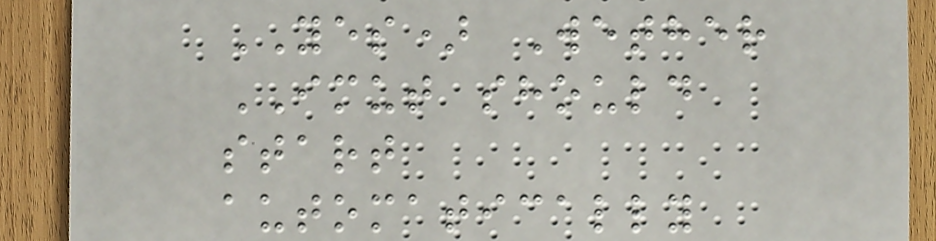YES) Wether
IMUT should
start
automatically
